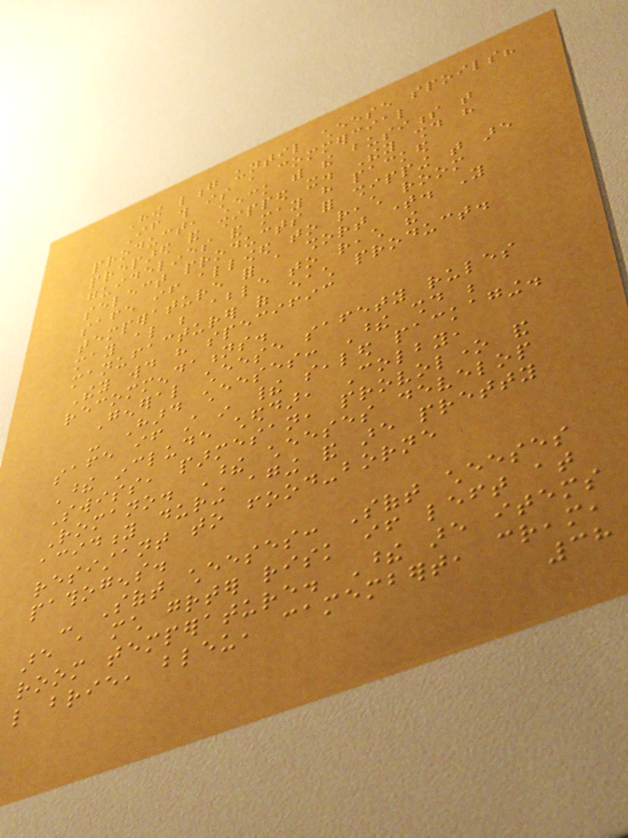How long until cheese spoils?
If this is a commercial
product, check with the business that
prepared and shipped it. They should have
guidelines and may have packed
select products for shipping that are
safe if allowed to reach room
temperature for a short time. You
may also be able to reach the
manufacturer of each product.
They would have specific
recommendations.
General cheese safety rules
- Hard cheeses: These should be
safe if still in their sealed packaging.
These include cheddar, Colby,
Swiss, parmesan, provolone and
Romano. These cheeses develop
acidity during aging and are pretty
resistant to food-borne
pathogens.
- Soft cheeses: Soft cheeses
are a much greater risk if left at
room temperature. These are items
like brie, bleu, camembert, cream,
38
